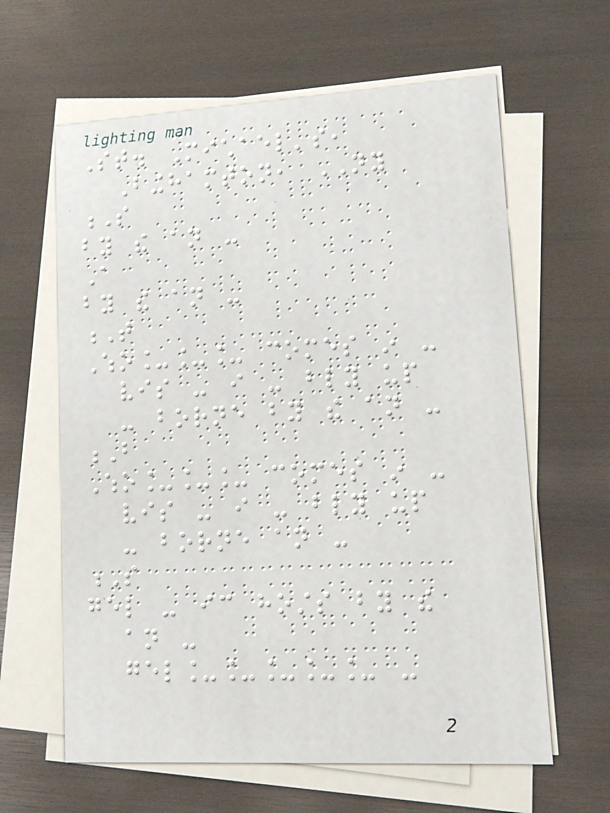St. Michael's,
Binghamton, NY
S
by the an -
A
by the an -
T
Who___ comes in -
vis - i - bly up
- borne by the an -
B
Who___ comes in -
vis - i - bly up
- borne an -
S
gel - ic hosts by the
an -
gel_____ -
